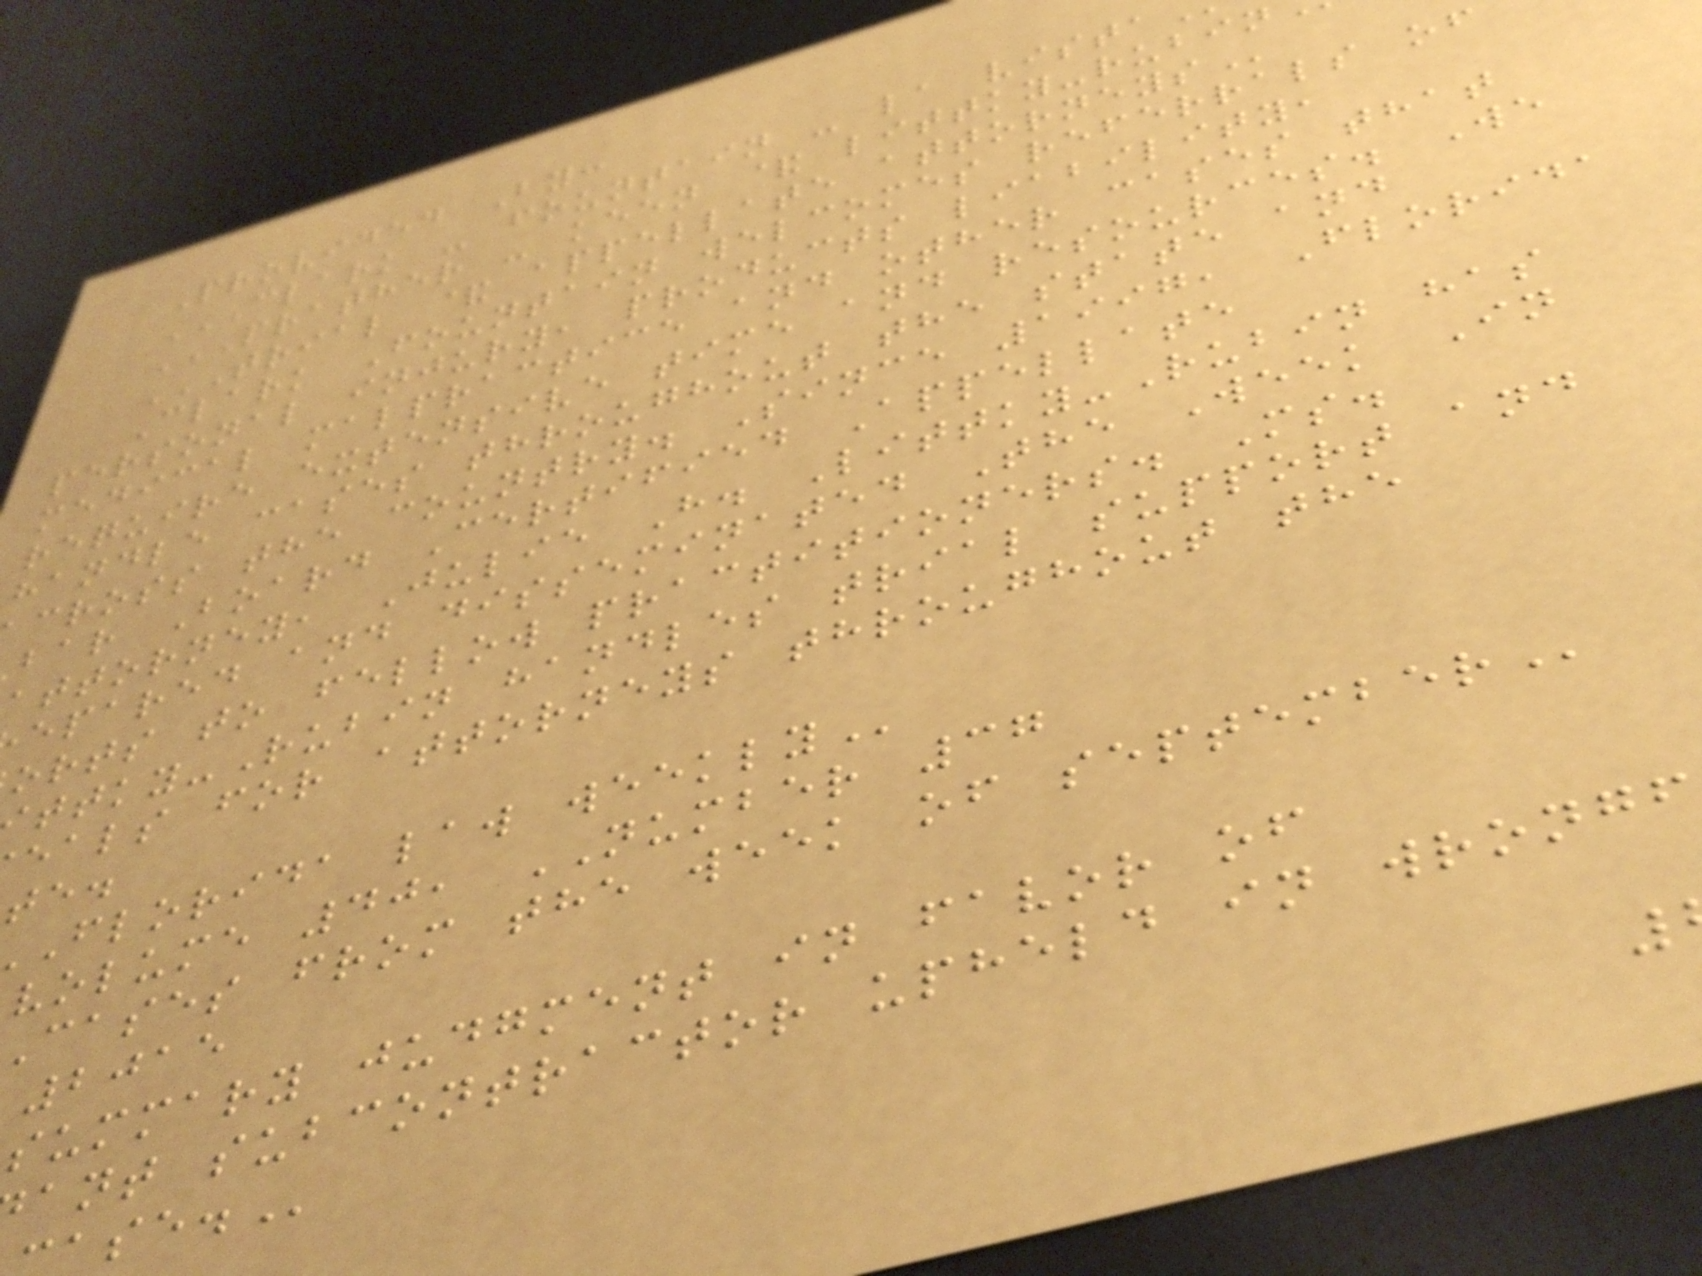Provided By:
TRIAL & APPELLATE ATTORNEYS
Clark Fountain welcomes referrals of
personal injury, products liability,
medical malpractice and other cases that
require extensive time and resources. We
handle cases throughout the state and
cross the country. Since 1997, Florida
bar Board Certified Appellate
attorney, Julie H. Littky-Rubin has
epared and disseminated The Week In
orts to fellow practitioners. Ms.
ttky-Rubin handles trial support and
eals for attorneys throughout the
florida law
volume 40, NUMBER 37
cases from the week of
2015
summary judgment in favor of
ant subcontractor upheld in
